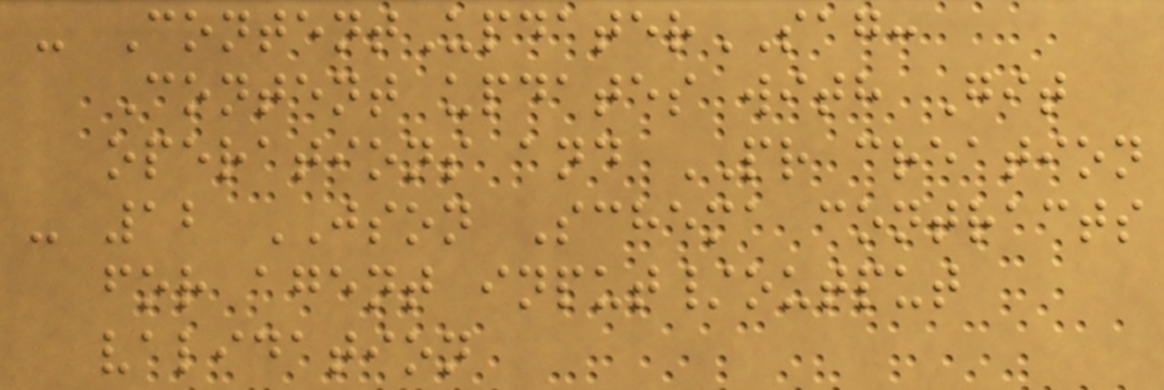- ContentUpdaterSAG:
Content updates with Git
operations and PR creation
- 12 JSON Schema contracts
for agent input/output
validation
